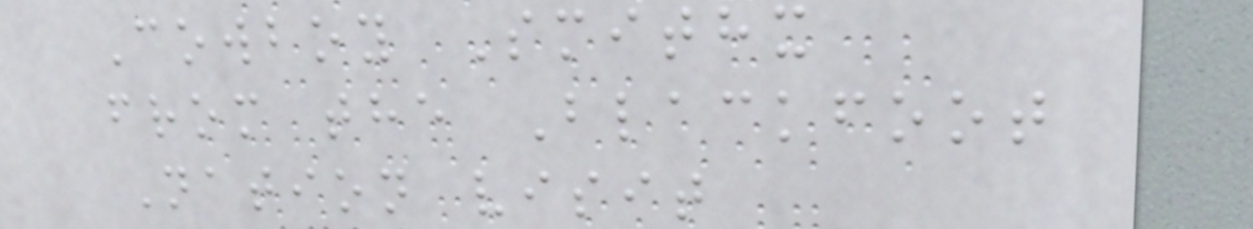Cowboy Smithx
from the Blackfoot
Nation visit
